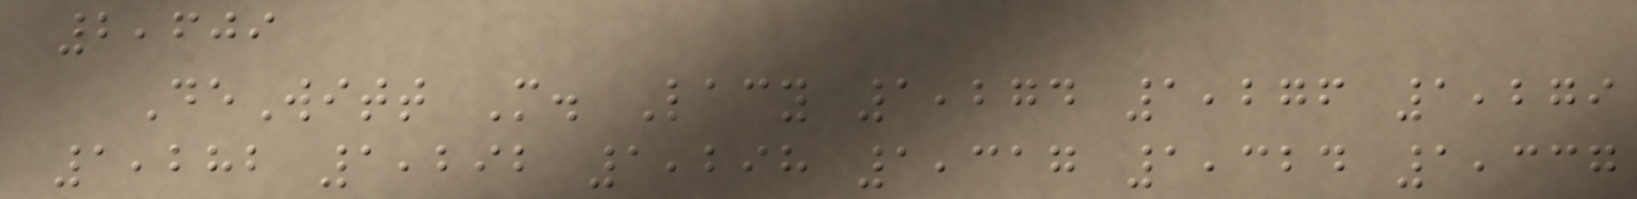2,609
DeWitt M. Lacy 1,274 1,276 1,279
1,282 1,292 1,298 1,317 1,324 1,337
